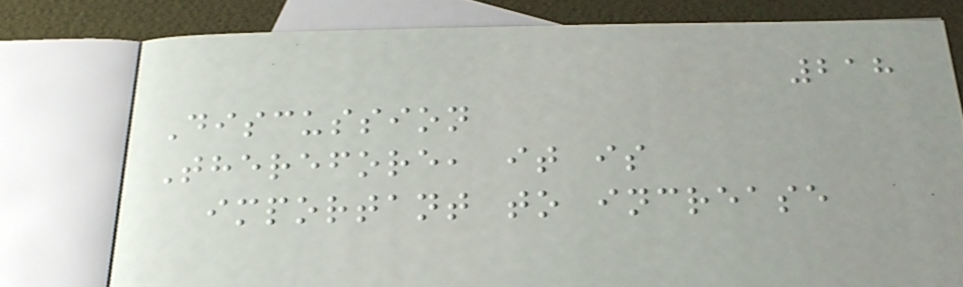218
Discussion
Therefore, it is
important to increase
